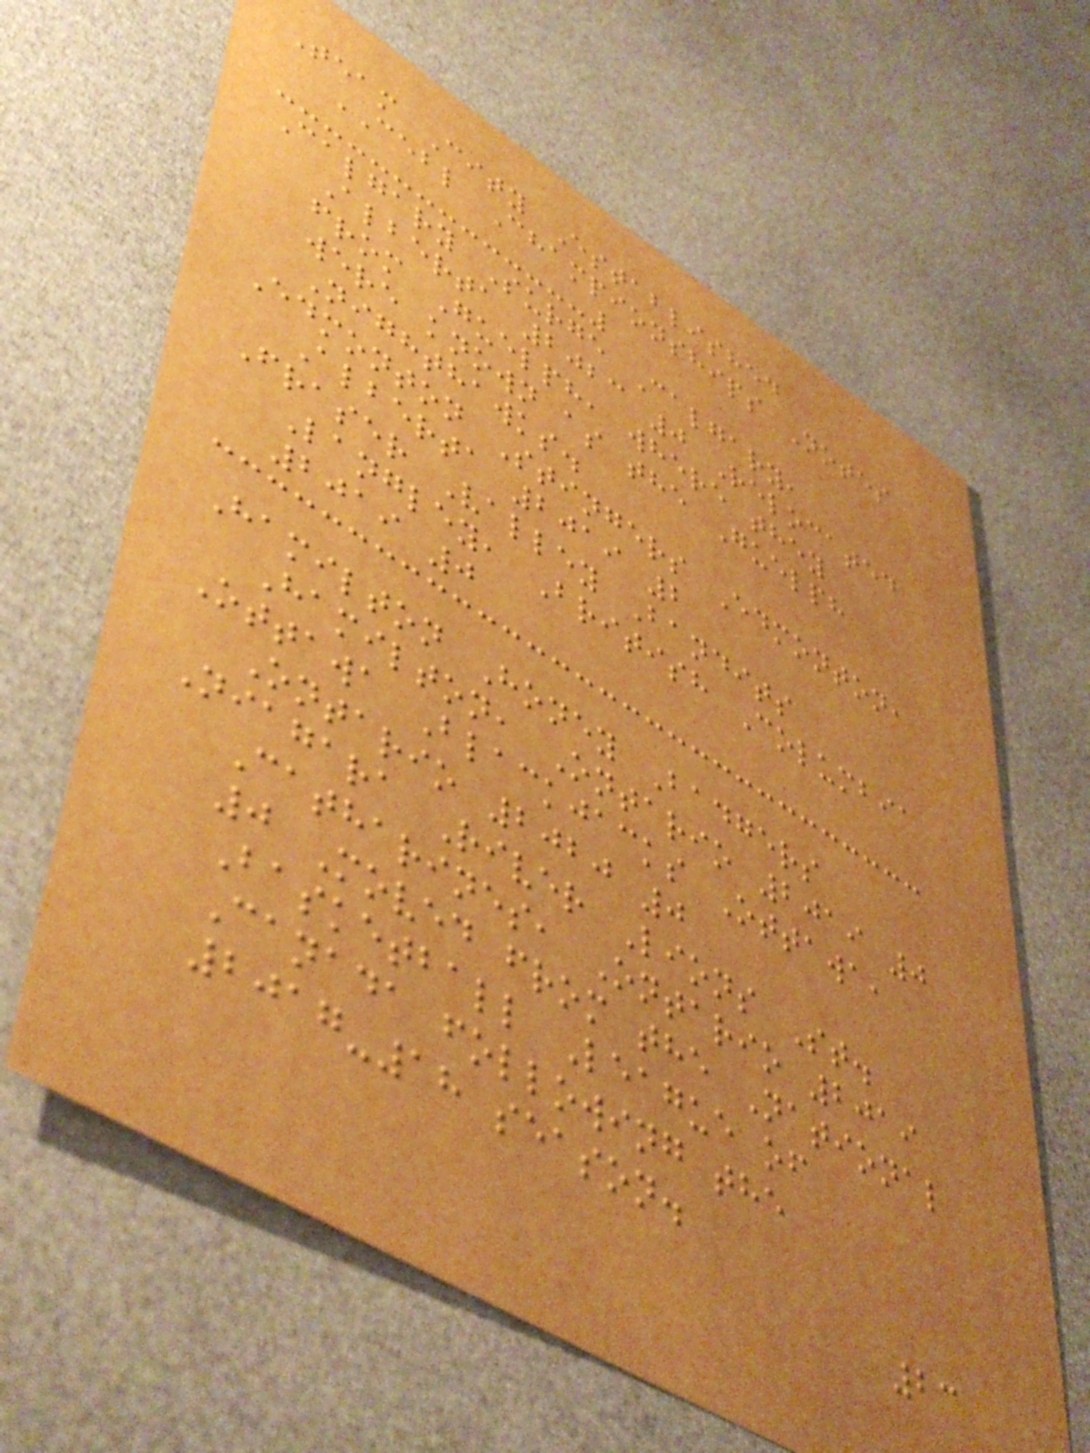Team City Established
CEBL Championships Notes
Calgary Surge Calgary,
Alberta 2023 0 Relocated
from Guelph, where they
were known as the Guelph
Nighthawks.
Edmonton Stingers Edmonton,
Alberta 2019 2
Fraser Valley Bandits
Langley, British Columbia
2019 0
Hamilton Honey Badgers
Hamilton, Ontario 2019 0
Ottawa Blackjacks Ottawa,
Ontario 2020 0
Niagara River Lions St.
Catharines, Ontario 2019
0 Moved from the National
Basketball League of
Canada following the
2017-18 season.
23
